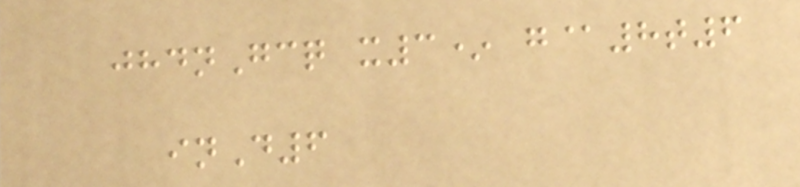jhdnGcq x3* g@8t6
inD6
